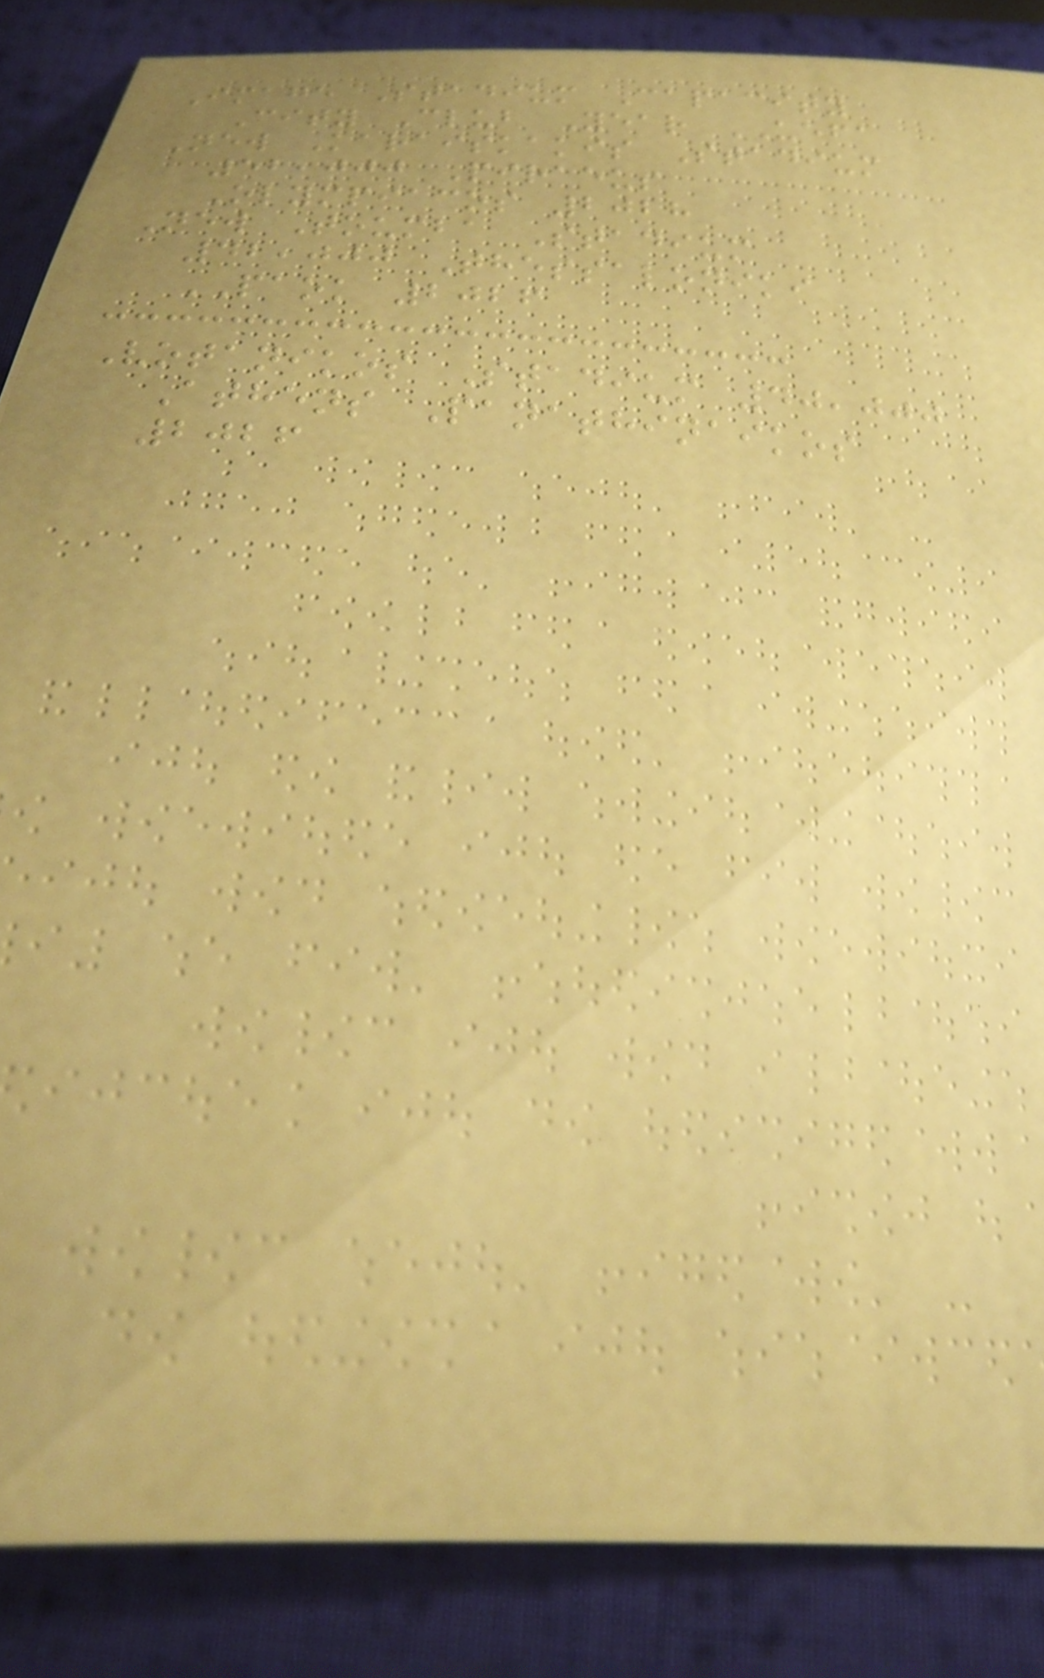Image Stadium Capacity
City Club Year UEFA
New Karaiskakis Stadium
52,000 Piraeus
Olympiacos 2028
New Toumba Stadium
42,000 Thessaloniki
PAOK 2026
Votanikos Stadium 40,000
Athens Panathinaikos
2026
